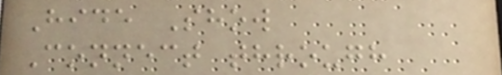Hide Show
Connect through
